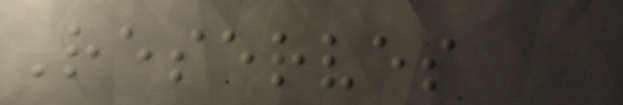Reserves
